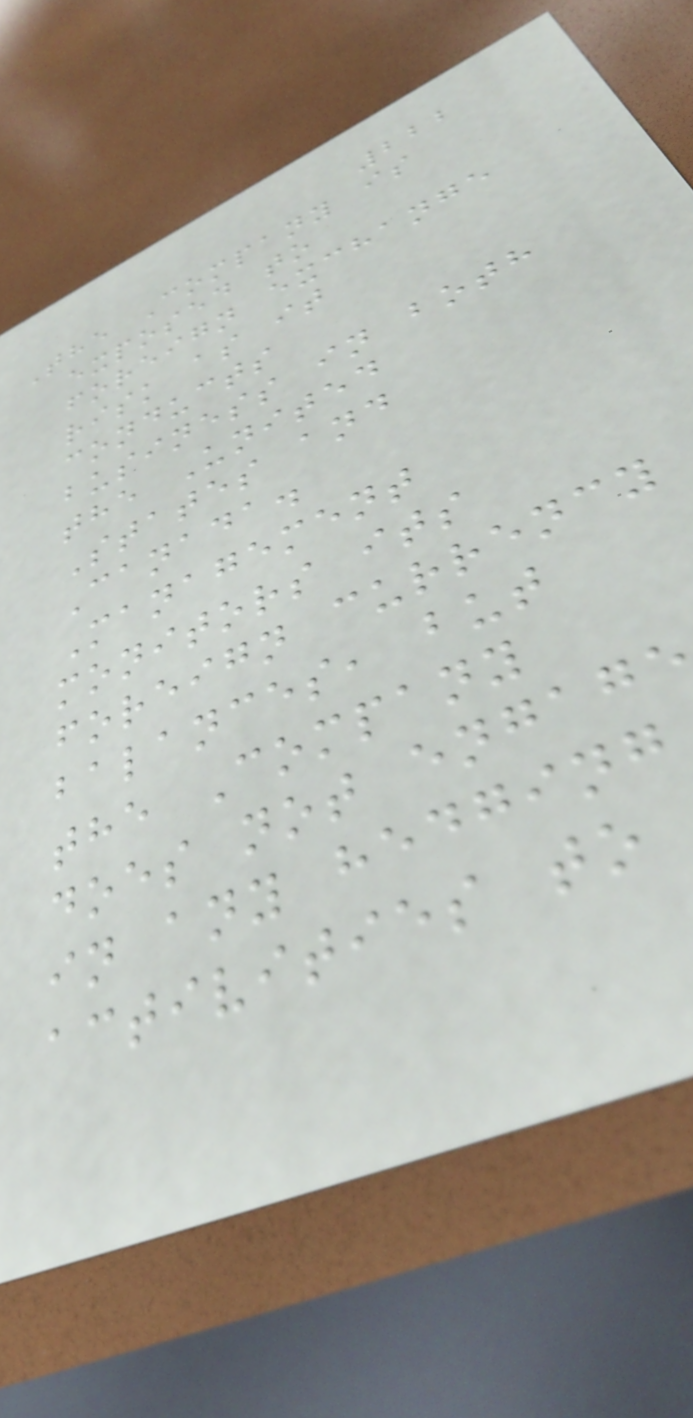222
The Company is
exposed to
foreign exchange
risk as it
conducts
business in both
the United
States and
Canada.
Management
monitors its
foreign currency
balances, but
the Company
does not engage
in any hedging
activities to
